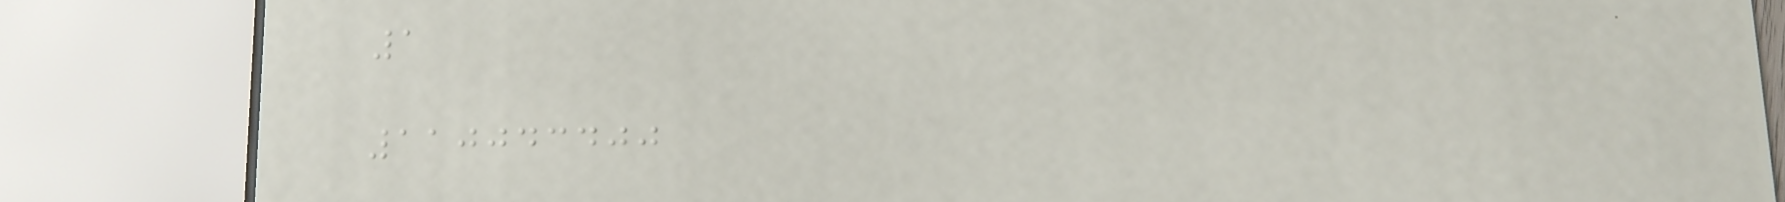1
110043400
